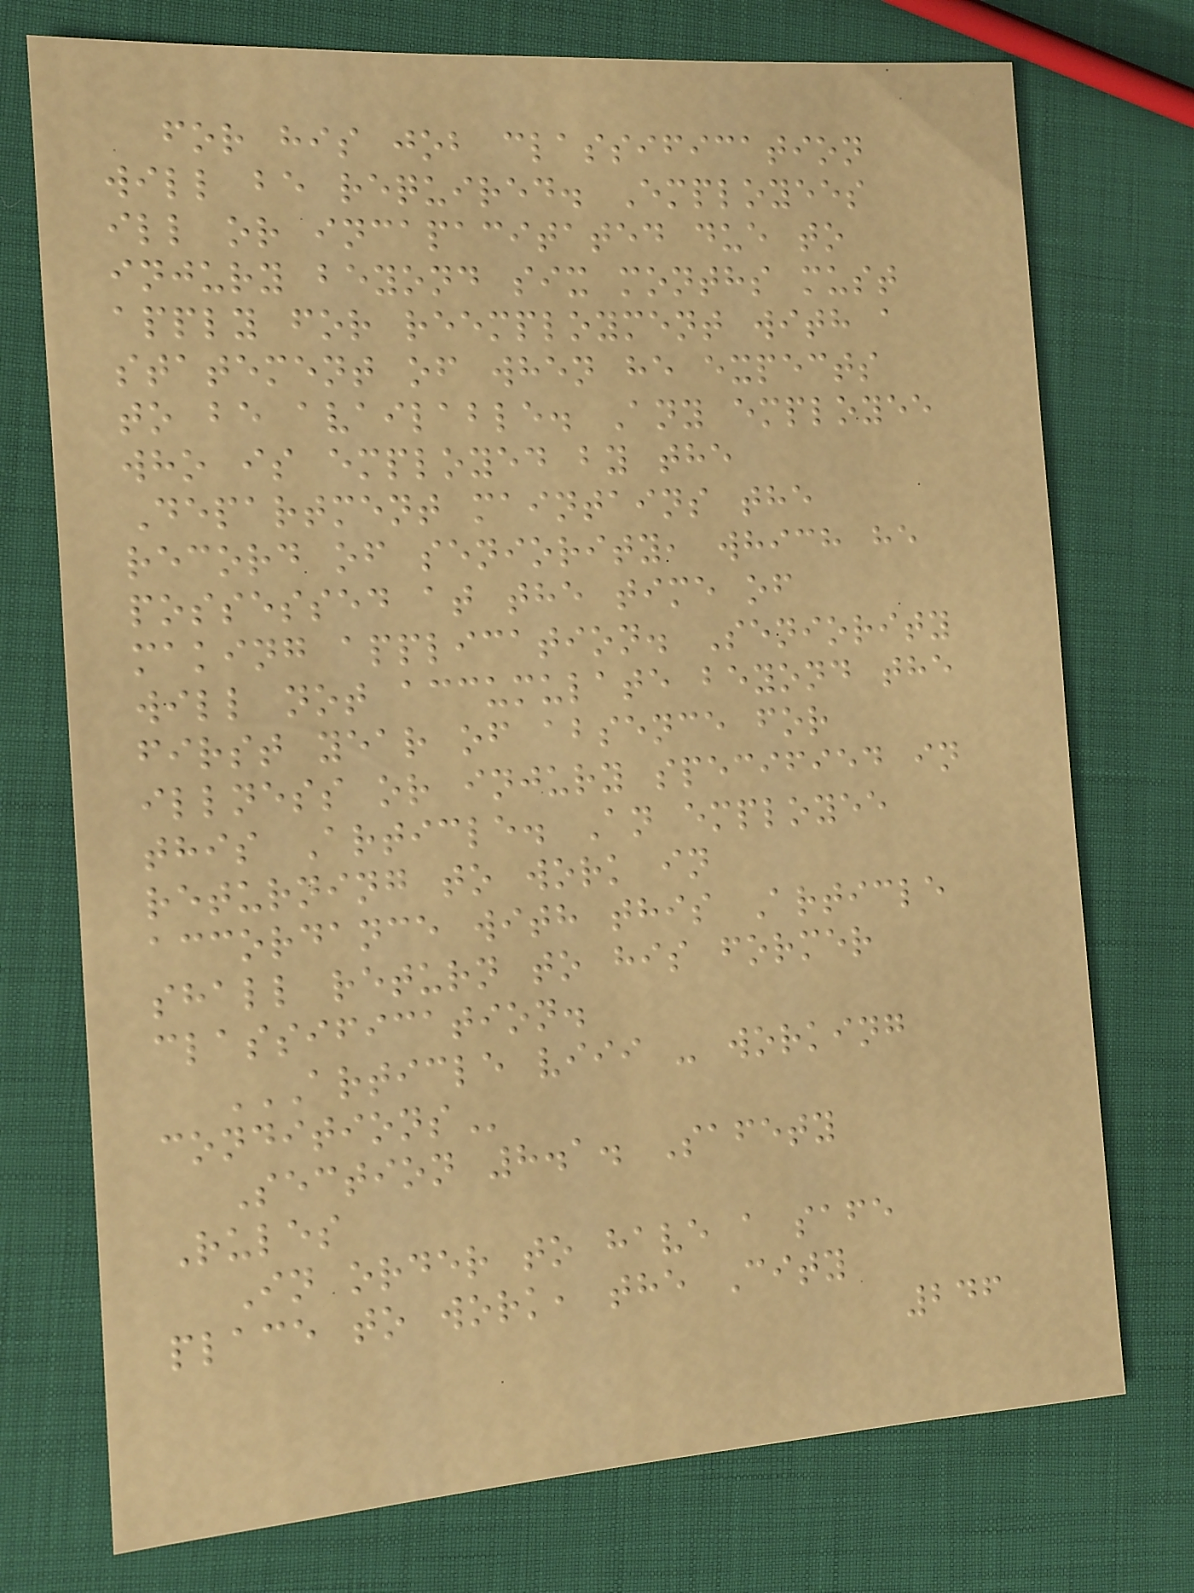for his job classification
will be required. Employees
ill or incapacitated due to
injury beyond six months must
apply for reemployment with a
statement of when he expects
to be available. Any employee
who is employed by the
Department maintains the
record of seniority, which he
possessed at the time of
making application. Seniority
will not accumulate beyond the
first year of absence for
illness or injury specified in
this Article. An employee
returning to work in
accordance with this Article
shall return to his former
classification.
ARTICLE VIII - WORKING
CONDITIONS
Section 8.1. Safety
Rules
In order to have a safe
place to work, the City
246
